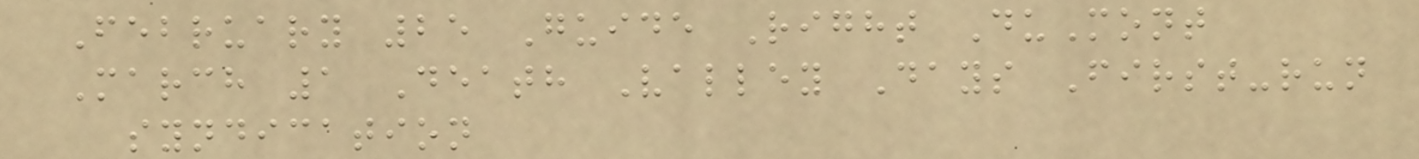February 25 Guide Right DuMont
March 1 Death Valley Days First-run
syndication
